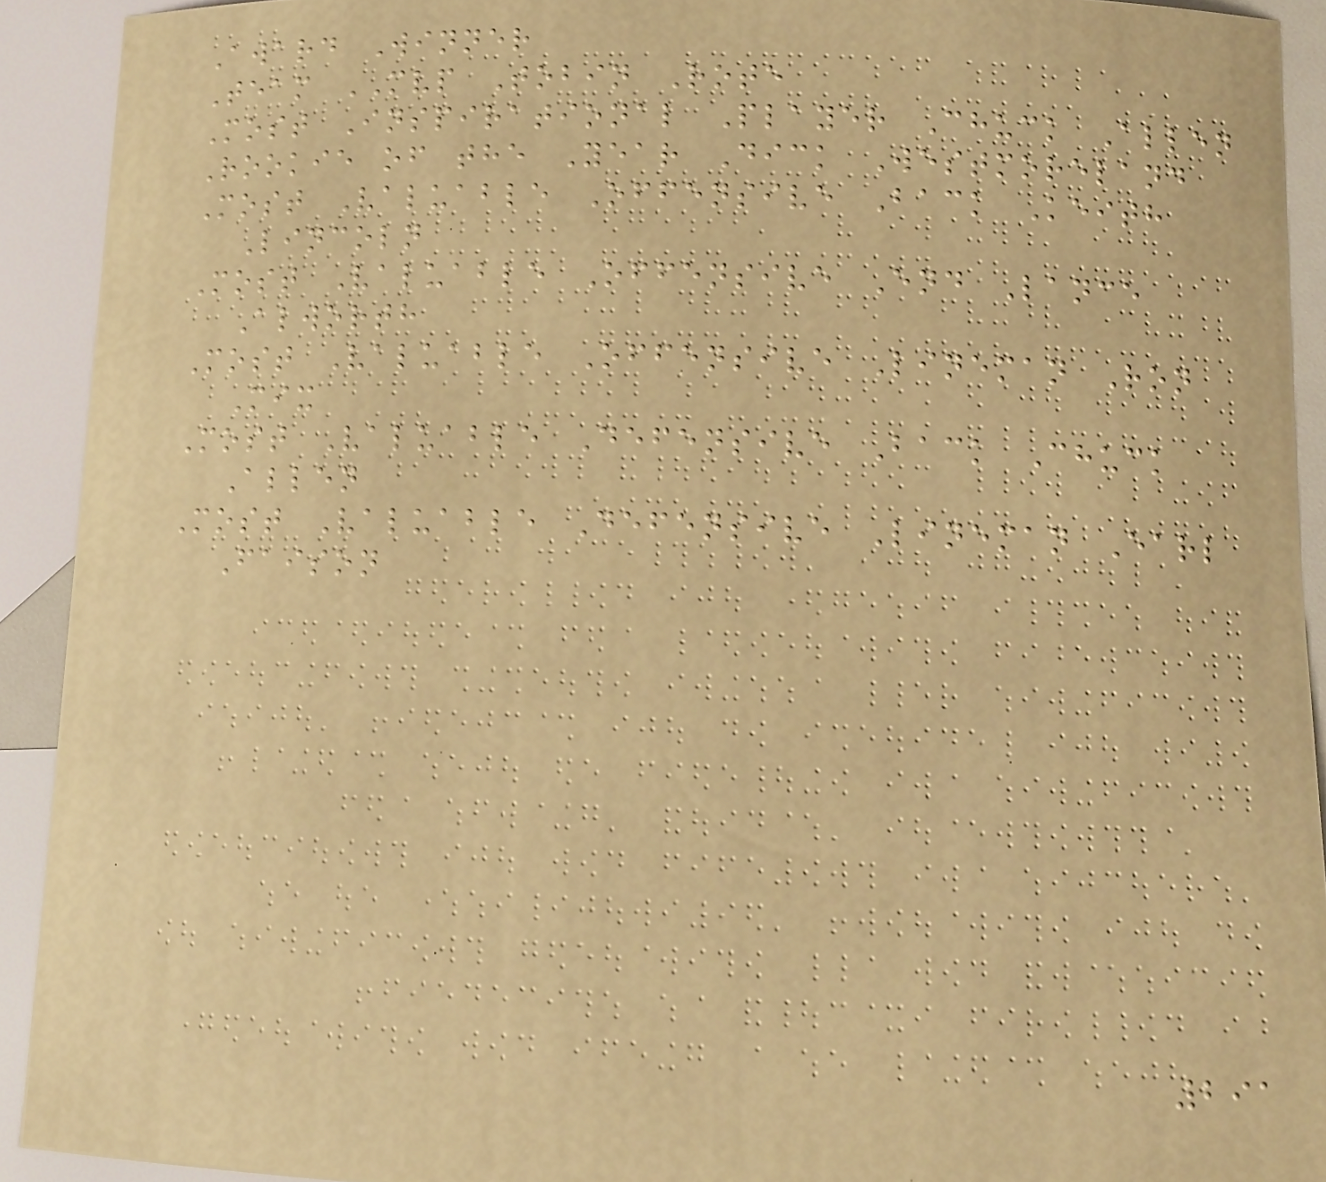Award Winner
Team MVP Tobin Rote
Most Inspirational Player Chuck Allen
Rookie of the Year Dick Westmoreland
Most Valuable Offensive Back Keith
Lincoln
Most Valuable Offensive End Lance
Alworth
Most Valuable Offensive Lineman Ron
Mix
Most Valuable Defensive Back Chuck
Allen
Most Valuable Defensive Lineman Earl
Faison
291
